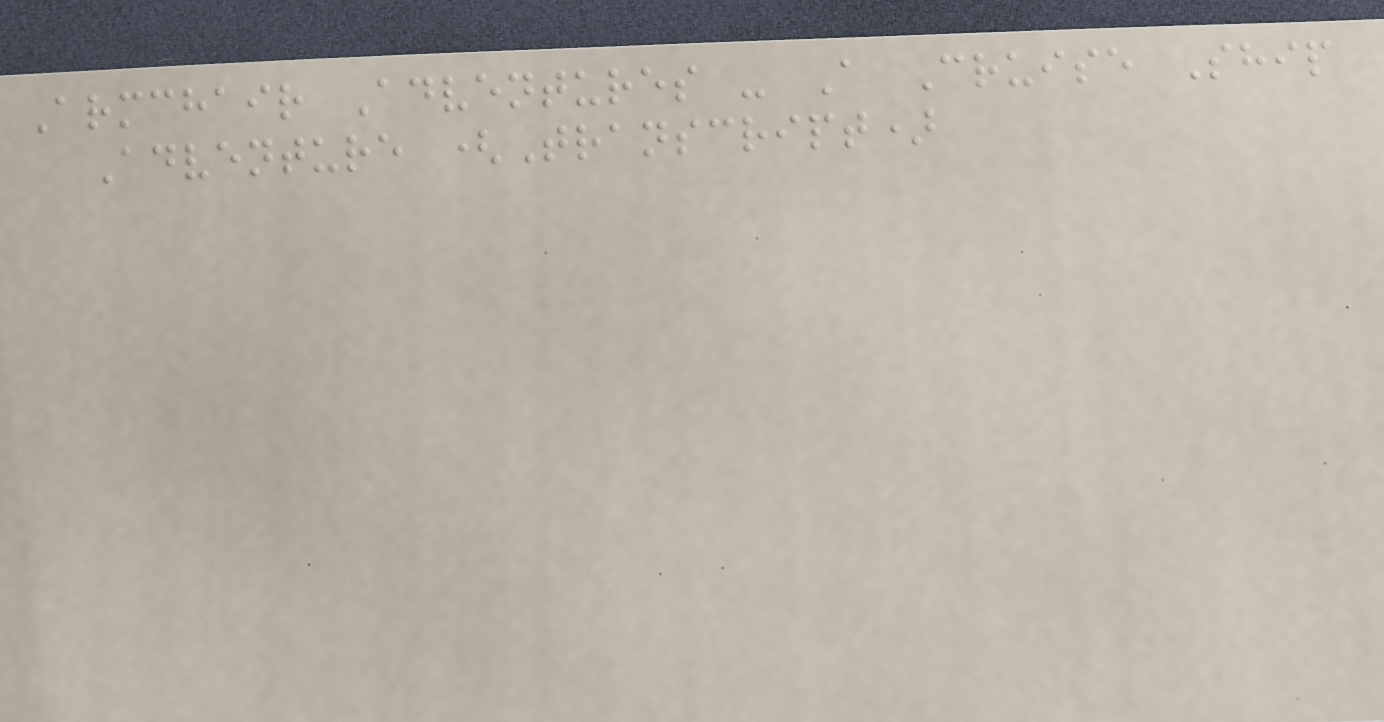Armchair Adventures - A Cruise Ship
Adventure (Transcript)
